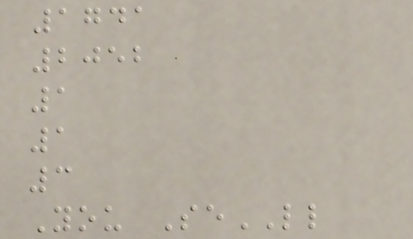1741
2052
1
1
3
You SeLL
